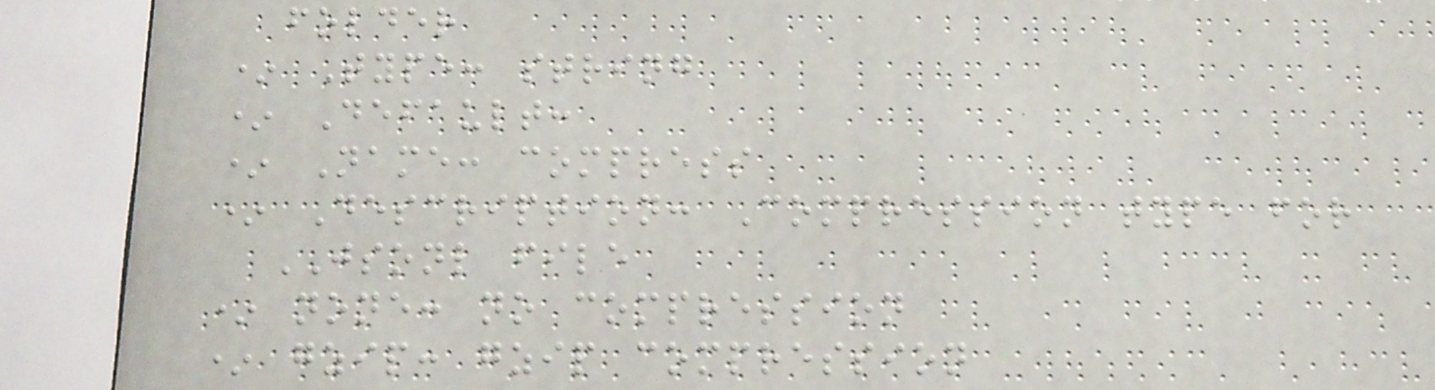folder
* Type: string
* Default:
* Name: compress
* Description: Compression type for
JSONL file
* none: no compression
* gzip: gzip compression
